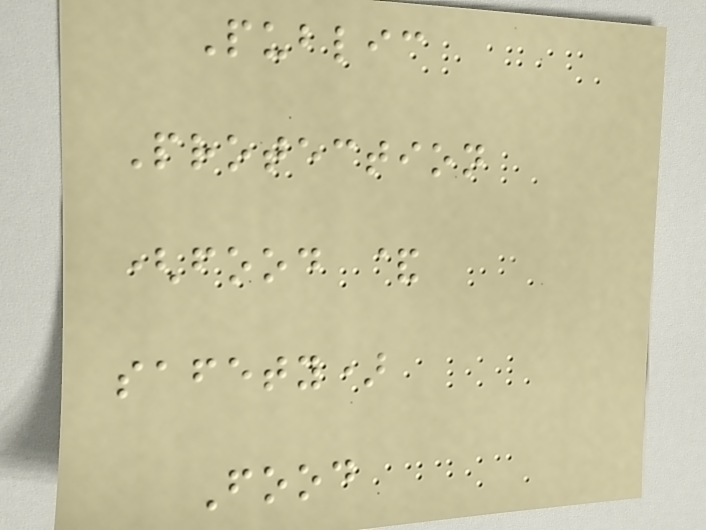Public
Protection
(food &
safety)
Food
